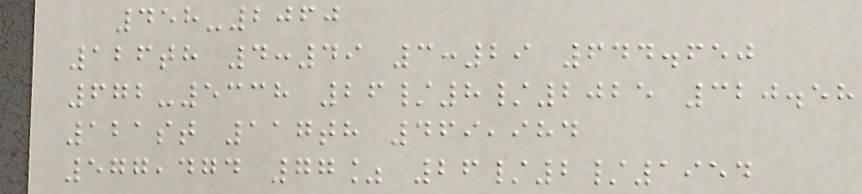458-2060
126th 4:49 3:29 644.650
672-5338 26/8/2025 320.58
121st 117th 469,984
577,474 77% 26/2/1954
